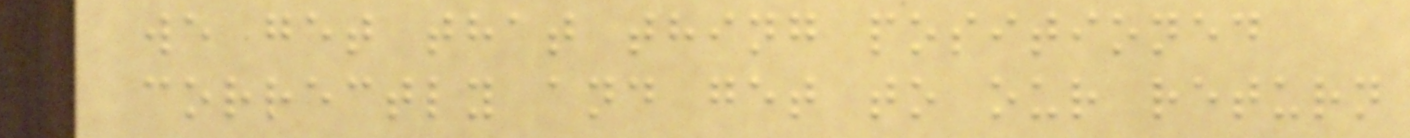we get that thing positioned
correctly and get to our return
